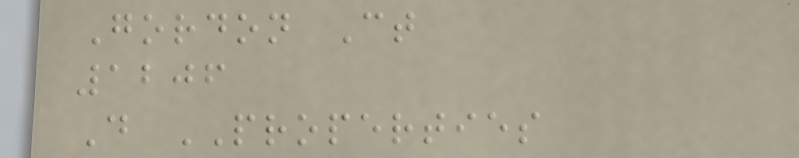Gordon Ct
1206
D PROPERTIES
